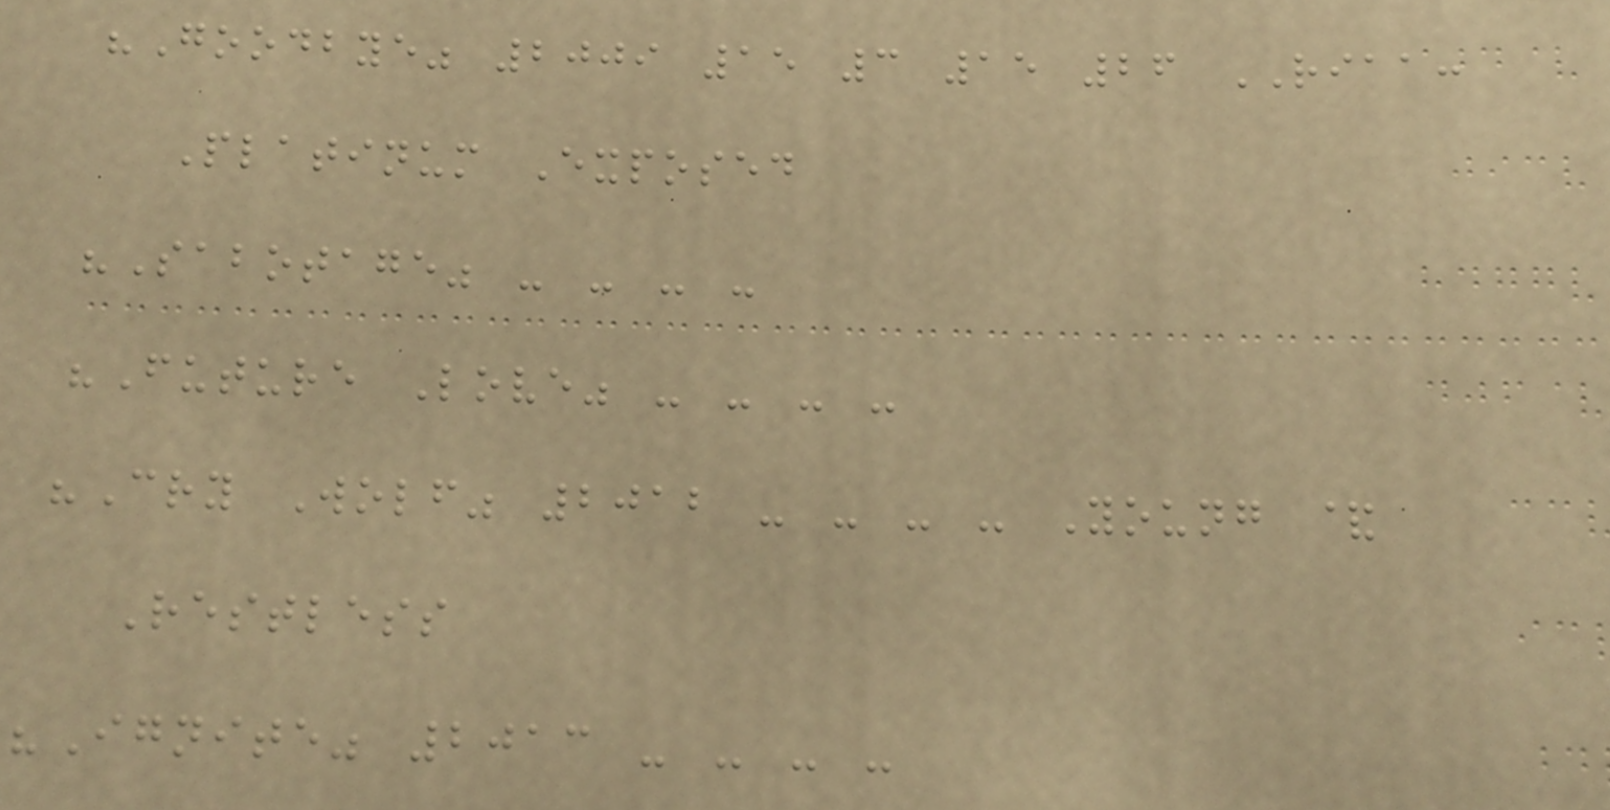"Goodbye" 2009 15 3 15 26 RIAA:
Platinum Exposed
"Sabotage" - - - -
"Future Love" - - - -
"Cry Wolf" 2012 - - - - Young &
Restless
"Ignite" 2013 - - - -
